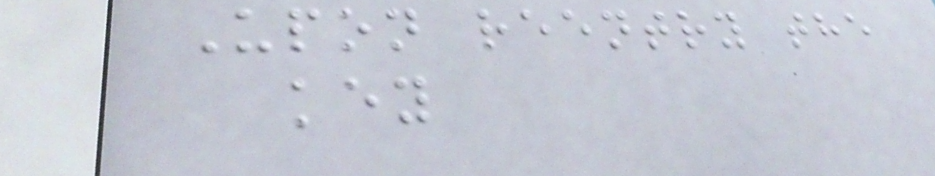Upon reentry the
key
